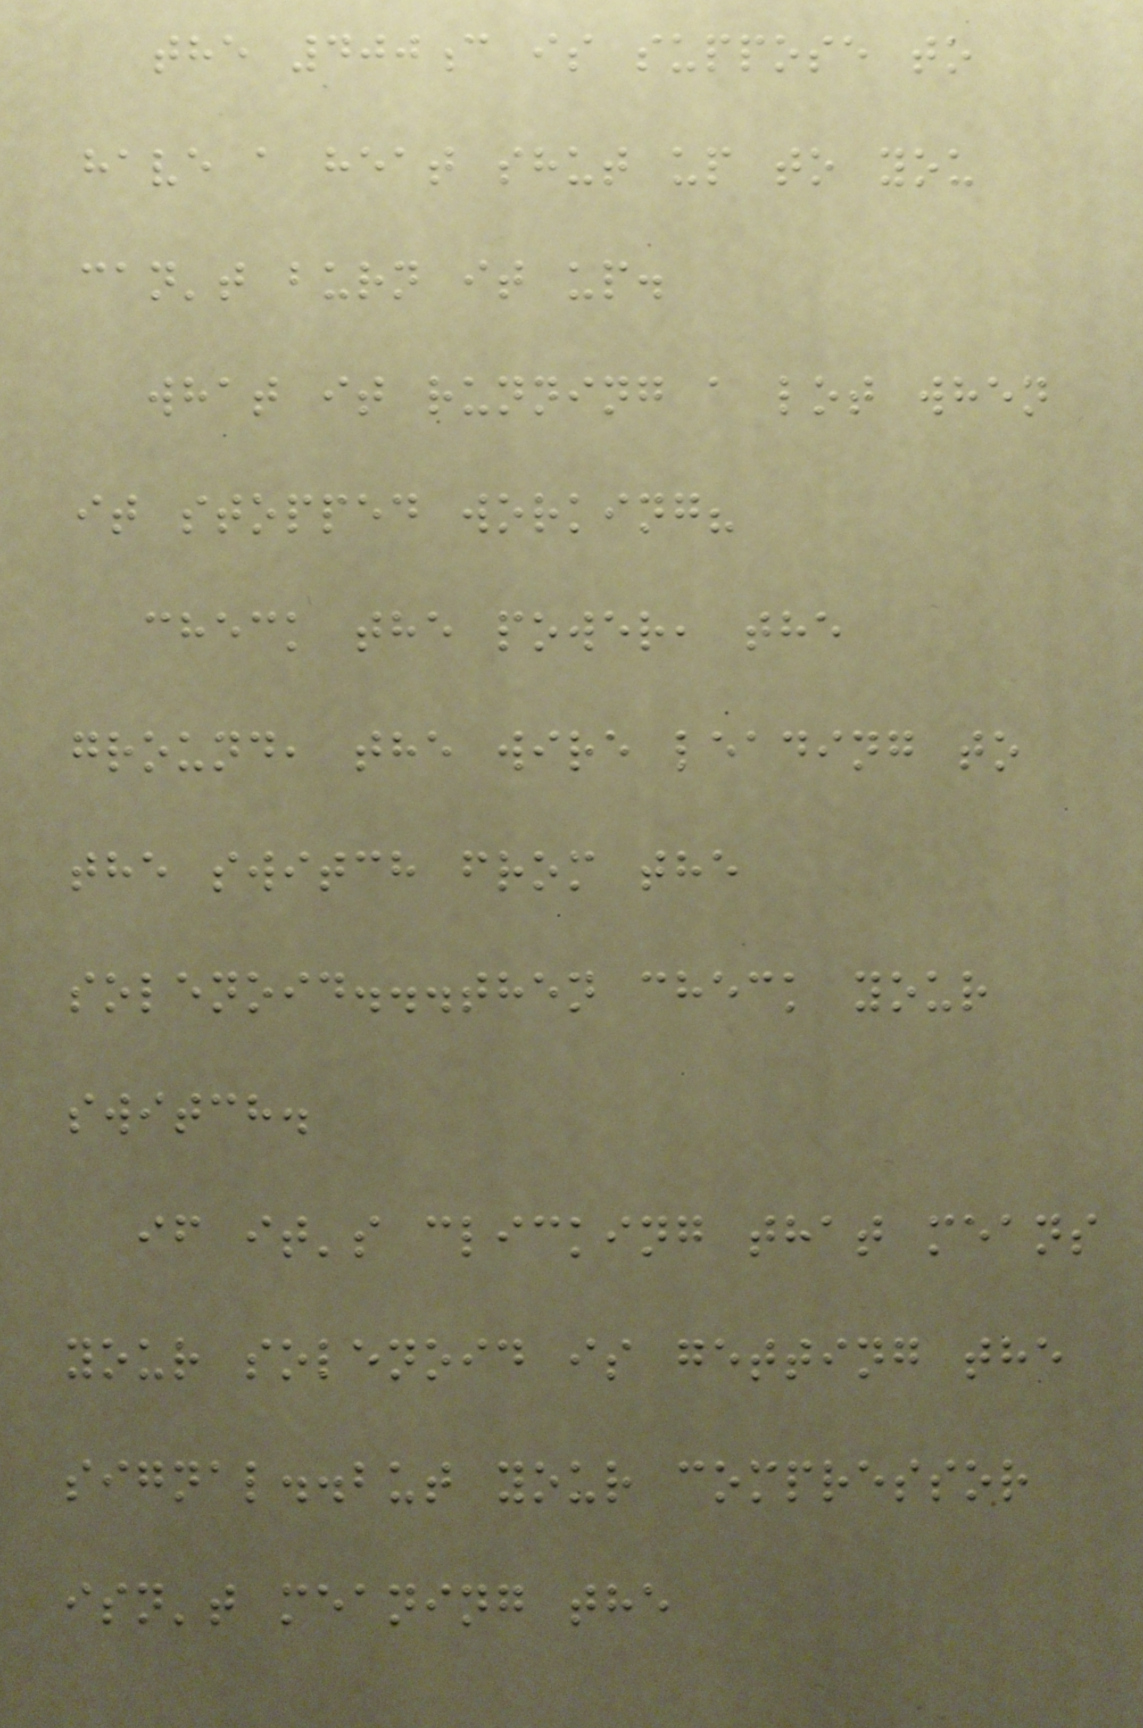the 400c is suppose to
have a heat shut up to you
can't burn it up.
what it running a lot when
it stopped working?
check the power, the
ground, the wire leading to
the switch from the
solenoid...then check your
switch.
if it's clicking that means
your solenoid is getting the
signal..but your compressor
isn't meaning the
